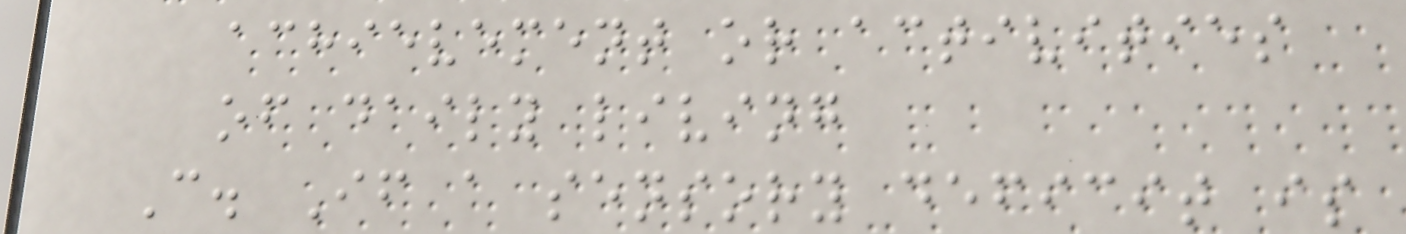achievement or activities
of daily living
C. If a sensory deficit is
